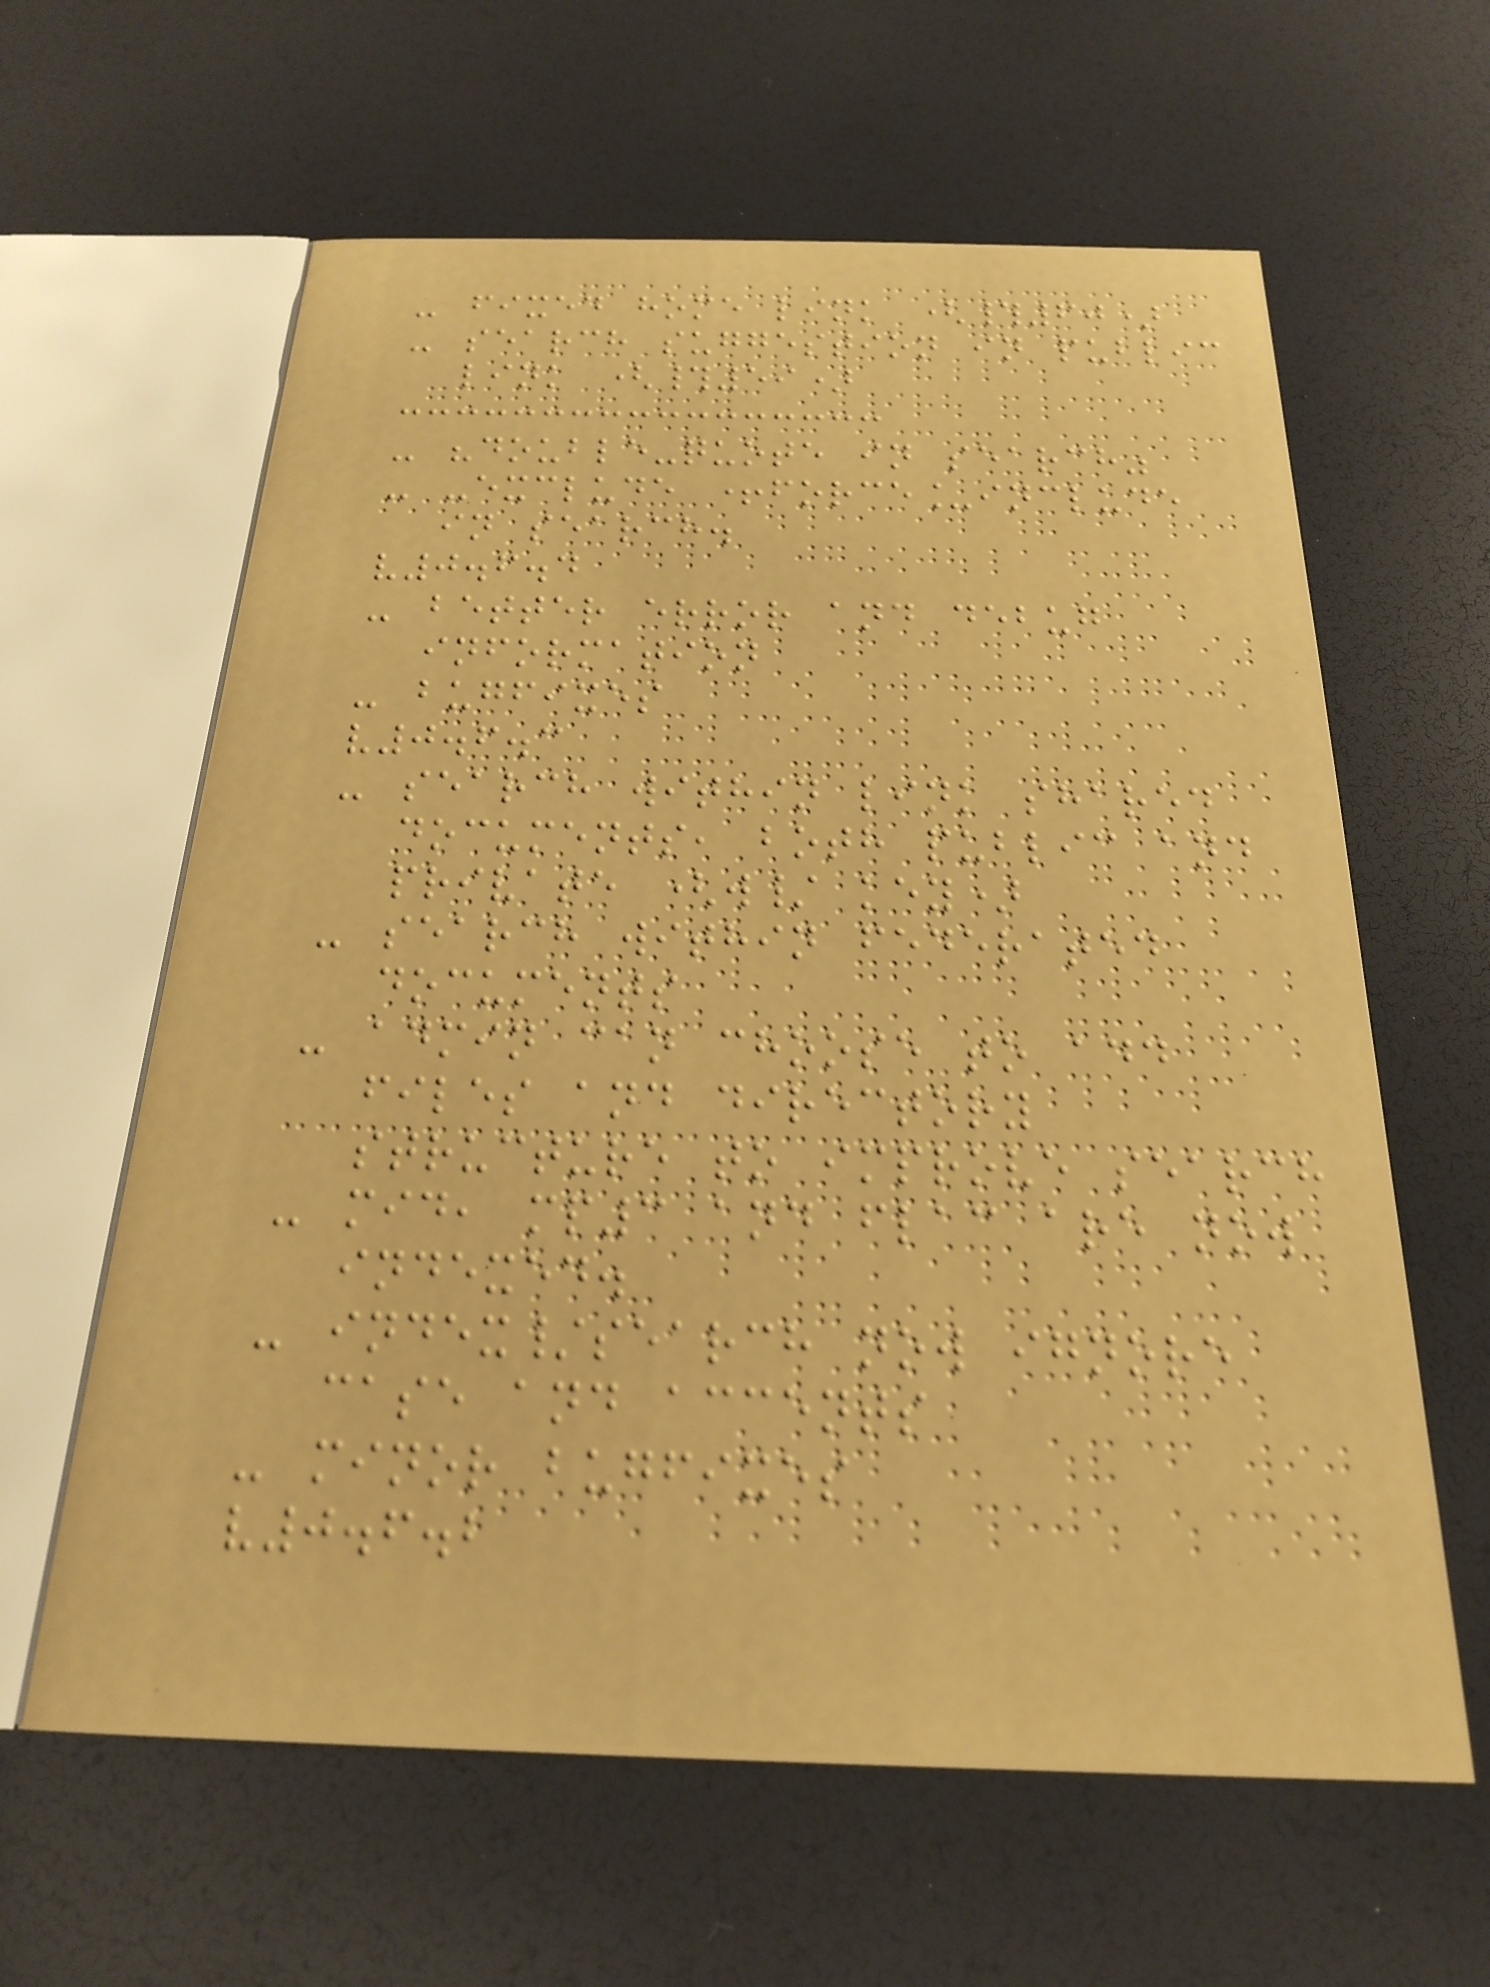- fixed home link (#60)
- search suggestion in public
link (#59)
- "double-quote in search"
- -exclude +force_include
in search.
v0.6.4
- better error and debug
information
- bugfixes
v0.6.3
- search within link shared
documents, both public and
private (w/ key)
- search within federated
documents
- admin can choose to add
files and directory
structure to improve search
- mid, mp3 and flac are now
indexed.
- index/search now ignore
case and accents
- minor bugfixes
v0.6.2
